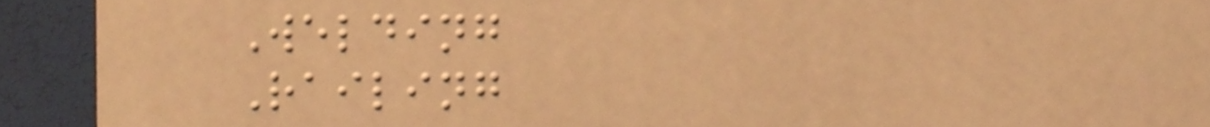Welding
Railing
